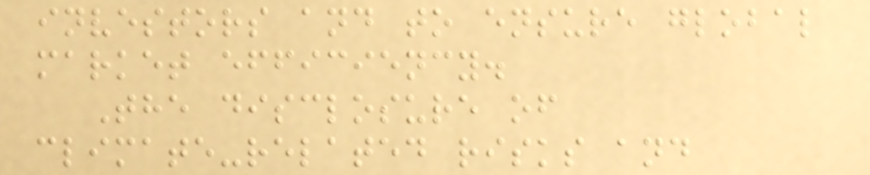investors and to ensure global
market efficiency.
The disclosure of
climate-related risks and
